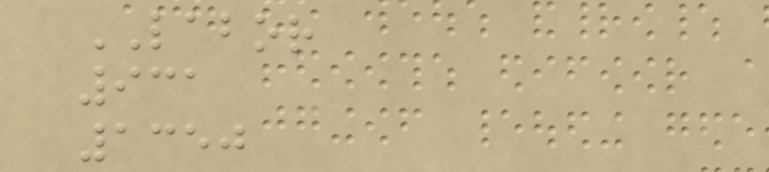LABOR
931
1350
